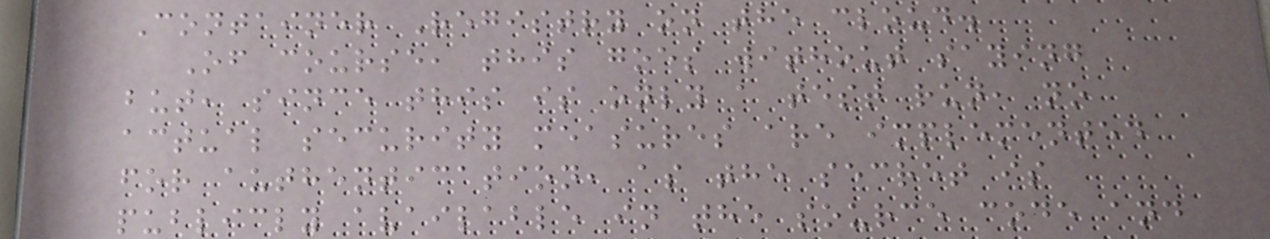Container Registry on the cloud.
Of course, this goes without saying
but, since this is only a test run, no
actual security measures are implemented
for authentication, as the secret is
publicly available in the source code and
